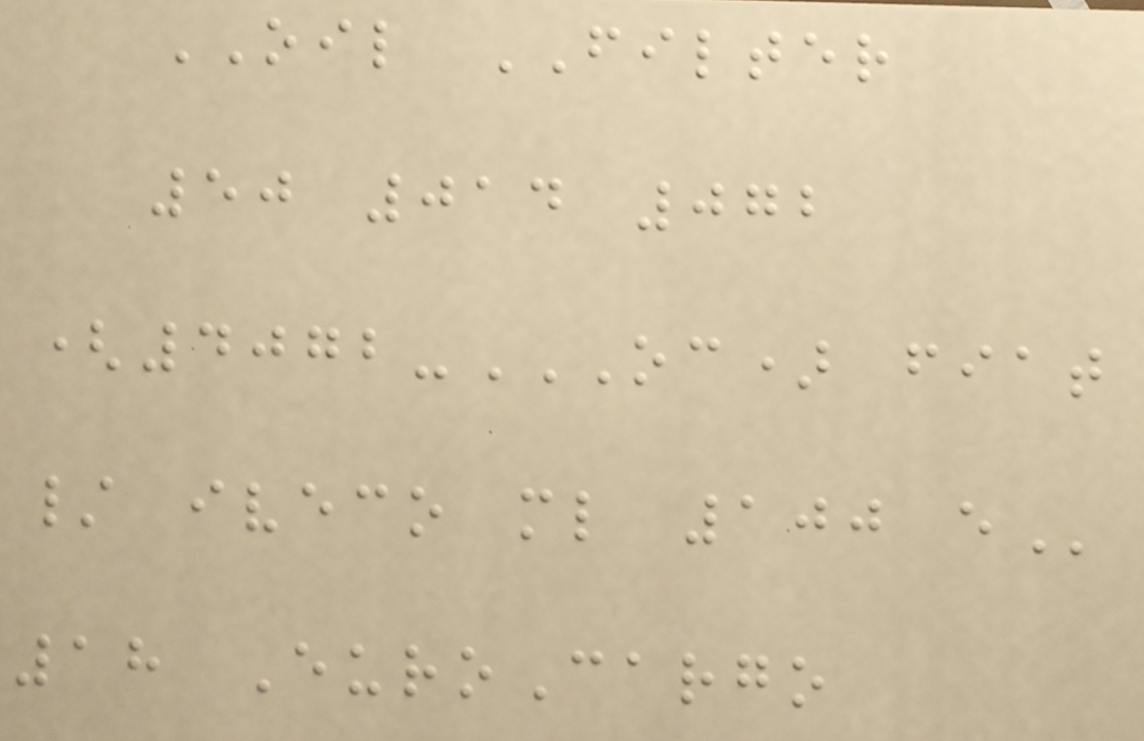OIL FILTER
50 014 072
(4072-OC) FIAT
/ IVECO ML 100 E
18 EuroCargo
